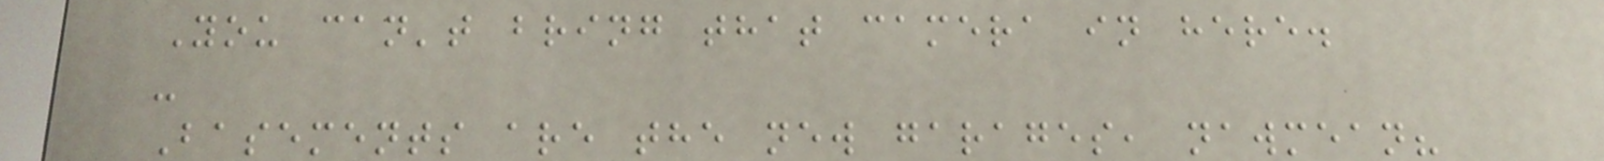You can't bring that camera in here.
-
Basements are the new garages, nawmean?
